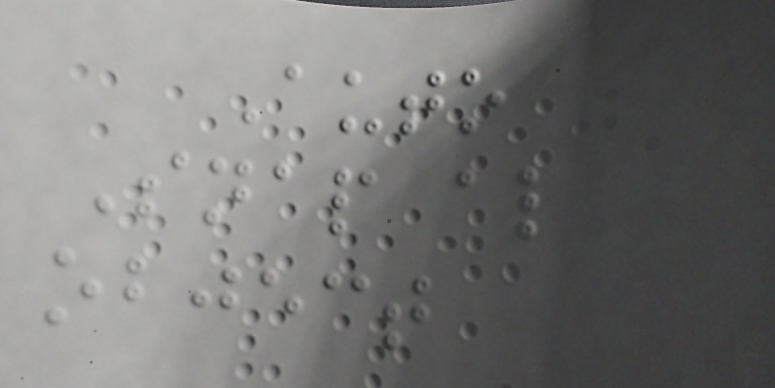Auto
Snap all
object
